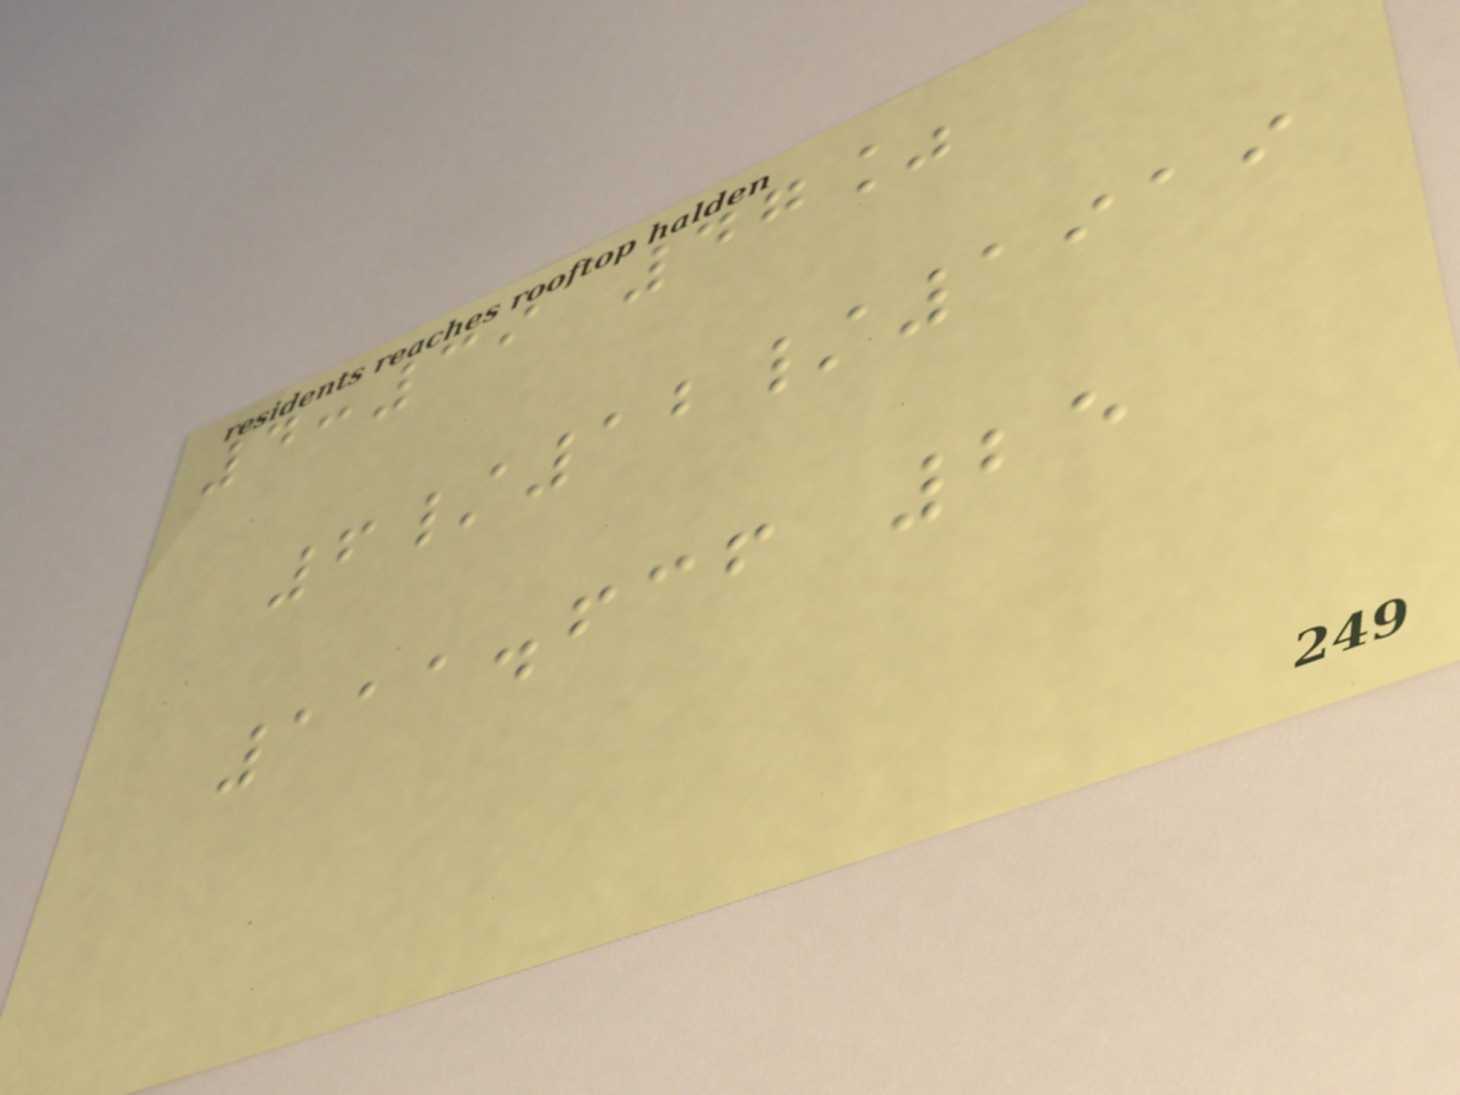4:39 47%
6/12/1919
111.636 25
